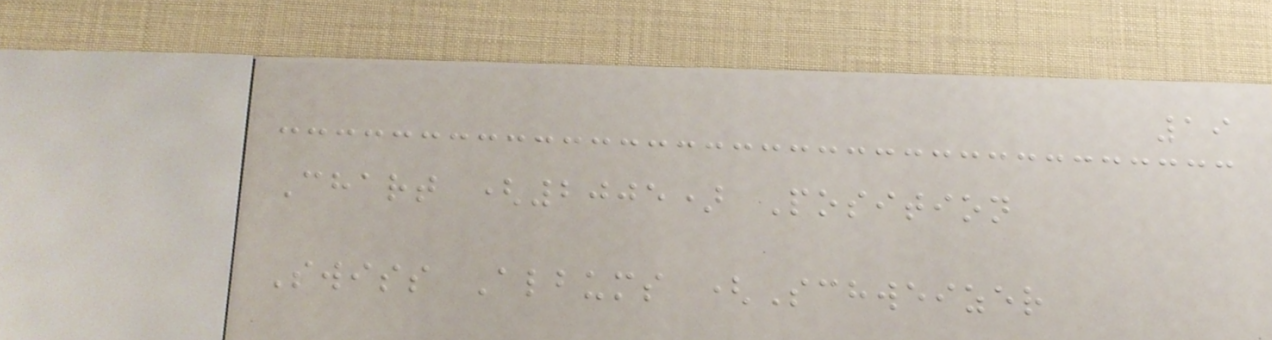19
Chart (2005) Position
Swiss Albums (Schweizer
